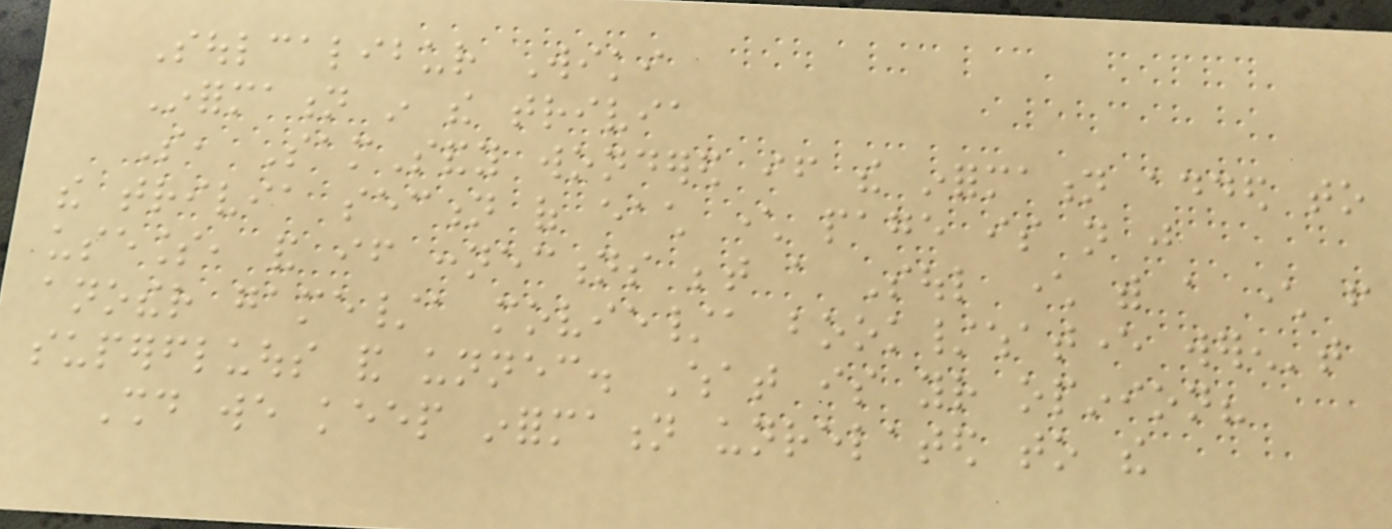Soulcalibur Wiki
Information in the trivia
So, SamSandy wondered if the information added to
the trivia section of each character page is not just
useless, and if connections between a Soul character with a character from
another game/a movie/a book/whatever weren't
superfluous and unnecessary. What is your opinion?
Should we keep information unrelated to the
